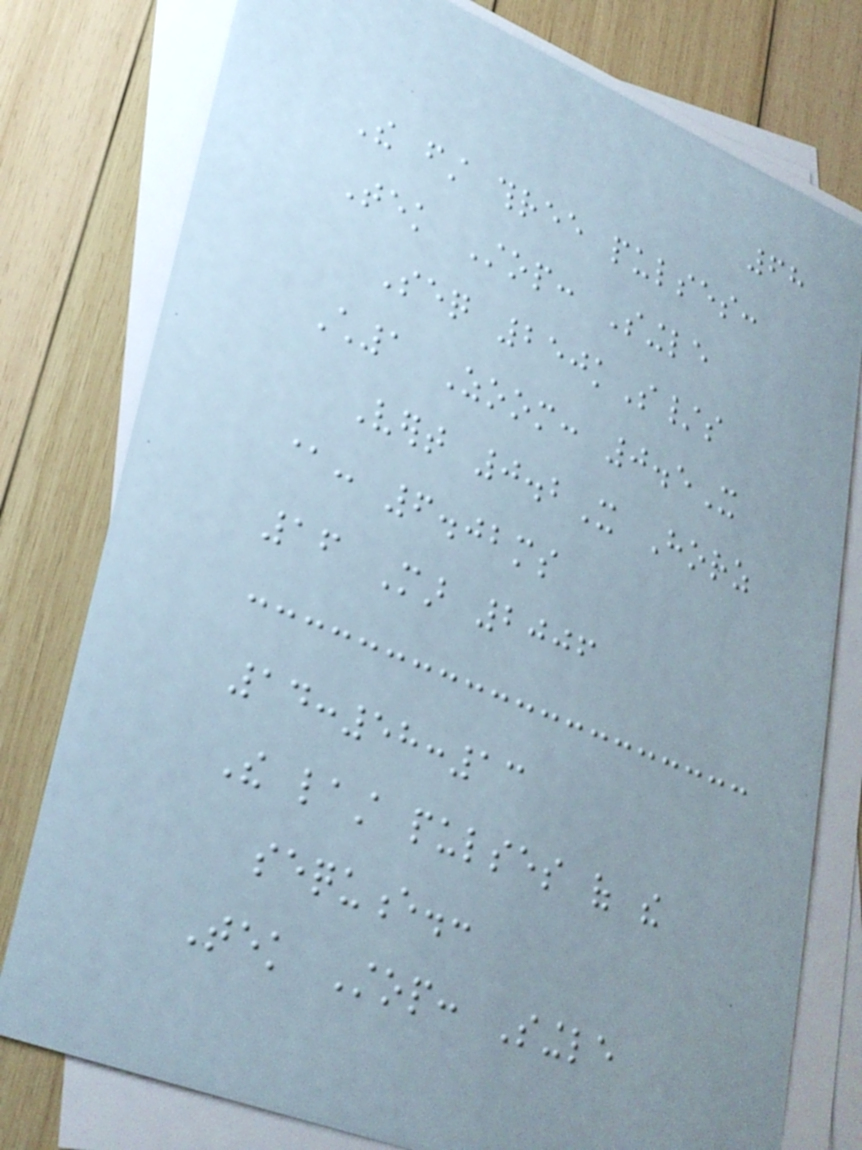68
The first three pulses:
Tek Stop: Single
Seq 250kS/s
Ch1 Zoom: 0.5X
Vert 0.2X Horz
@: 6.02ms
16 Mar 2006
14:58:13
The last pulses of the
sequence.:
Tek Stop: Single
